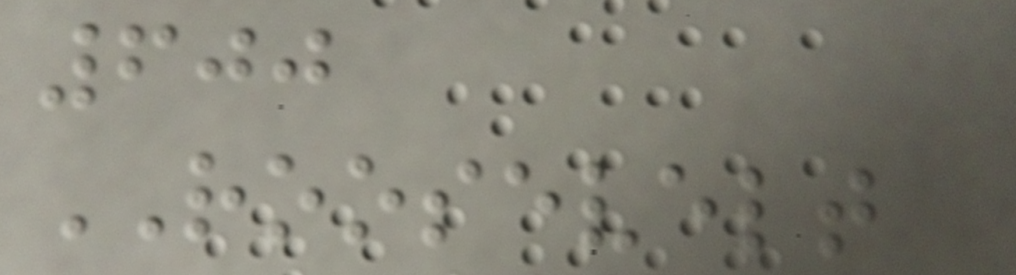600
ROOSEVELT
